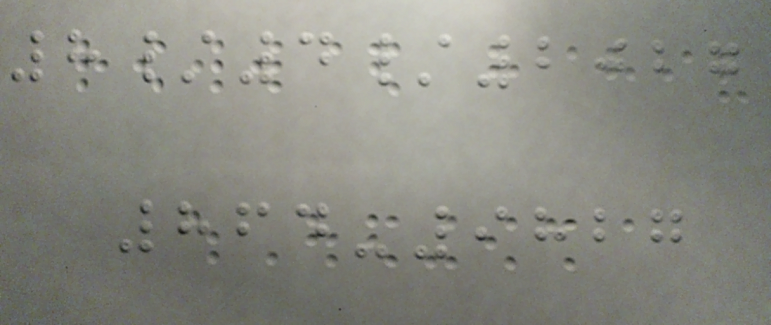8/4/2027
864-9827
